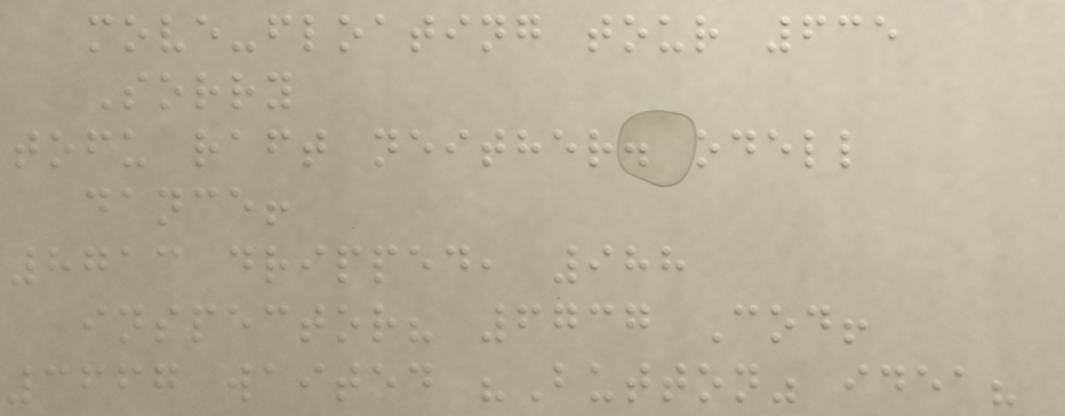move-floating tour 635
Sorry
tofu raft neither. odell
dance!
8713 dripped, 988
inspector? 6737 Cod!
3667 waited "Button" idea?
